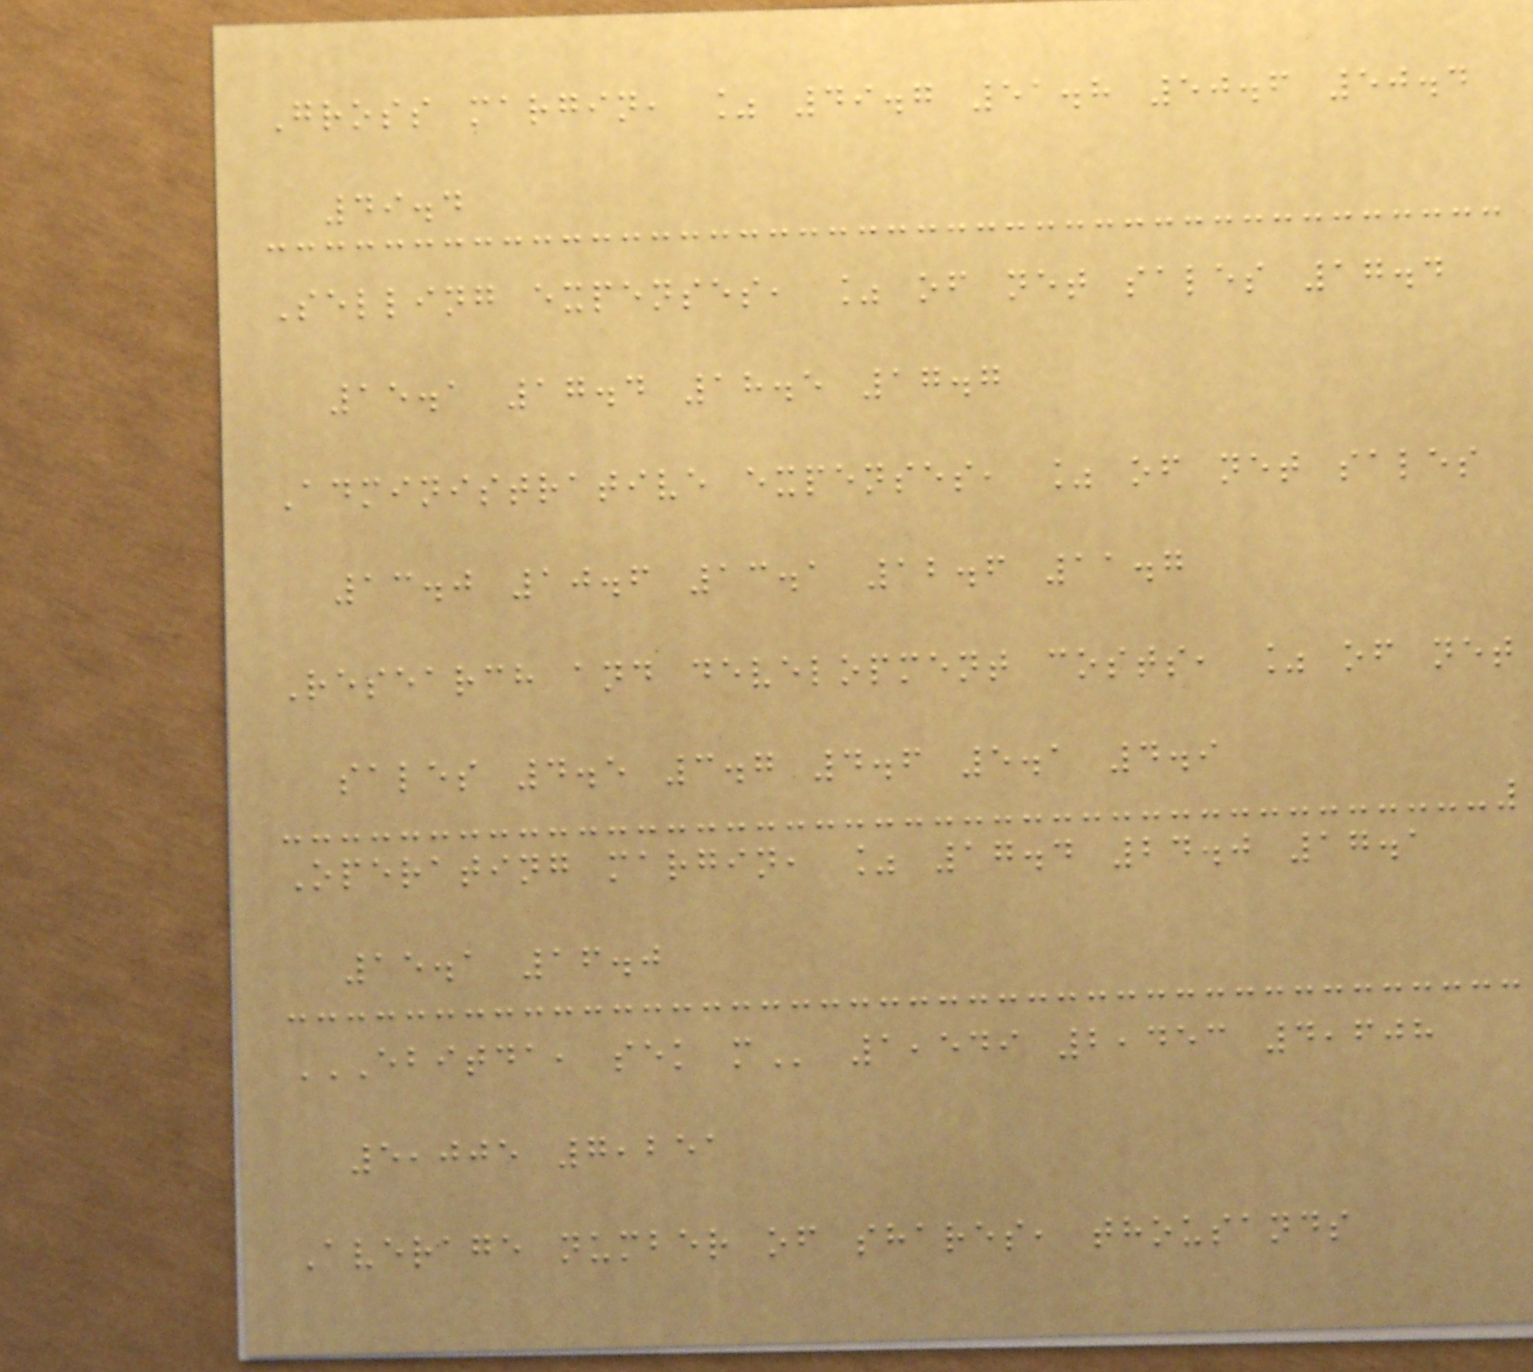Gross margin, % 49.7 51.8 50.6 50.4
49.4
Selling expenses, % of net sales 17.4
15.1 17.4 18.5 17.7
Administrative expenses, % of net sales
13.0 10.6 13.1 12.6 11.7
Research and development costs, % of net
sales 4.5 3.7 4.6 5.1 4.9
Operating margin, % 17.4 24.0 17.1
15.1 16.0
EBITDA, SEK M 1,549 2,453 4,608
5,005 7,251
Average number of shares, thousands
